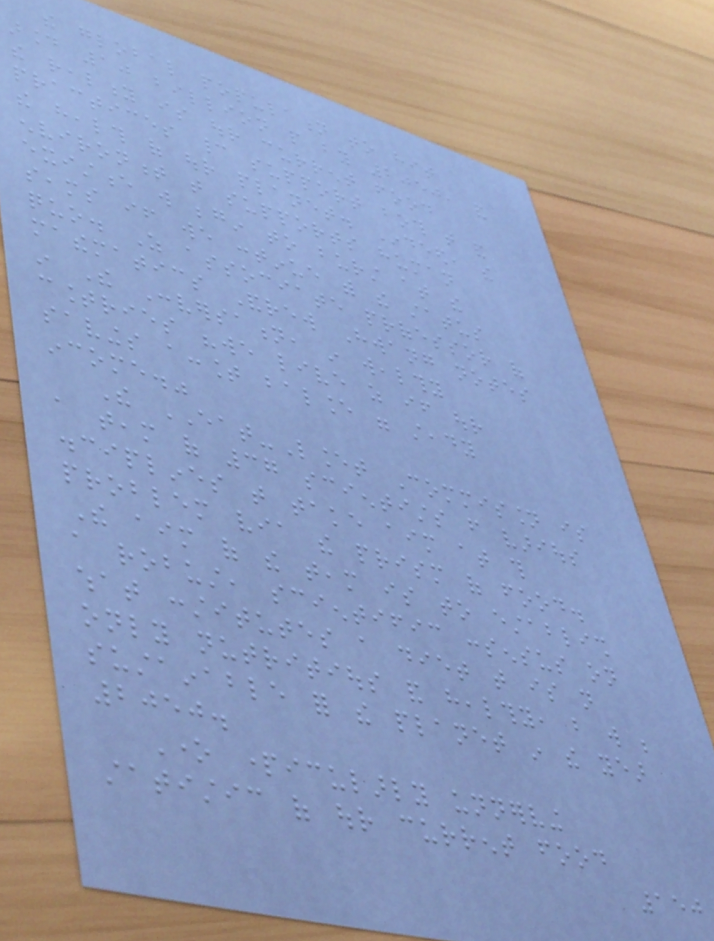the global population to hit
around 10 billion people by 2050, and
the reality is our current food
practices cannot support both that and
the health of our planet. Indeed, the
environment that supports human
existence will begin to burst at the
seams if we continue with the status
quo. As associate professor of
mathematics Andrew Hwang notes
in The Conversation, in wealthy
countries "we live as if our
savings account balance were steady
income."
The EAT-Lancet Commission is
a team of 37 scientists from various
disciplines that take aim at this
problem via the prism of food.
The aim of the team is to establish
a robust, scientific consensus on
what constitutes a diet that is not
only nutritious and healthy, but will be
sustainable for the planet in the year
2050.
One particularly unnerving
statistic of our current food
150
